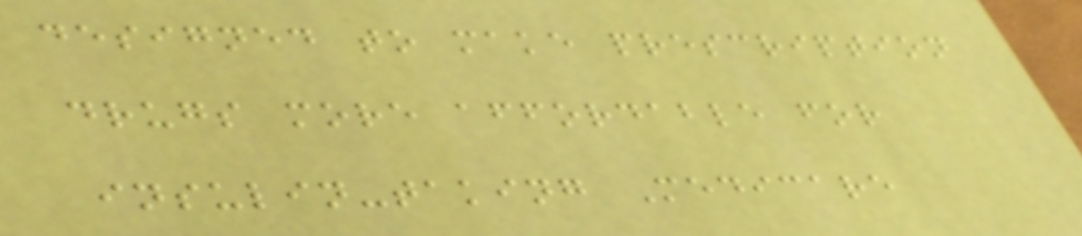designed to make prescription
drugs more affordable for
insulin-taking Medicare
